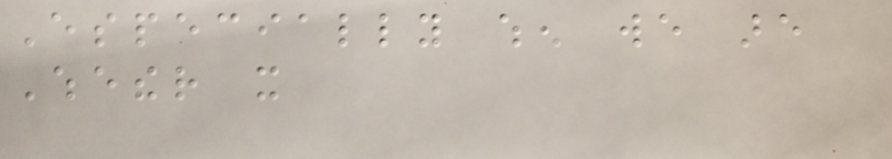Especially when we are
Whether it
